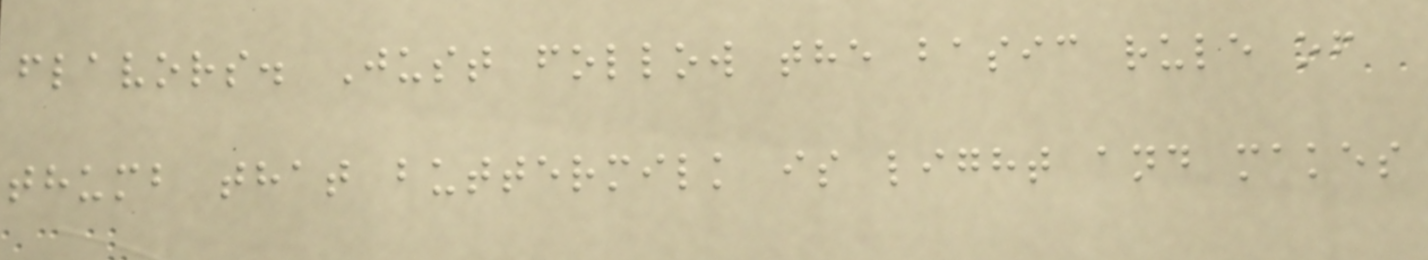flavors. Just follow the basic rule of
thumb that buttermilk is light and makes
